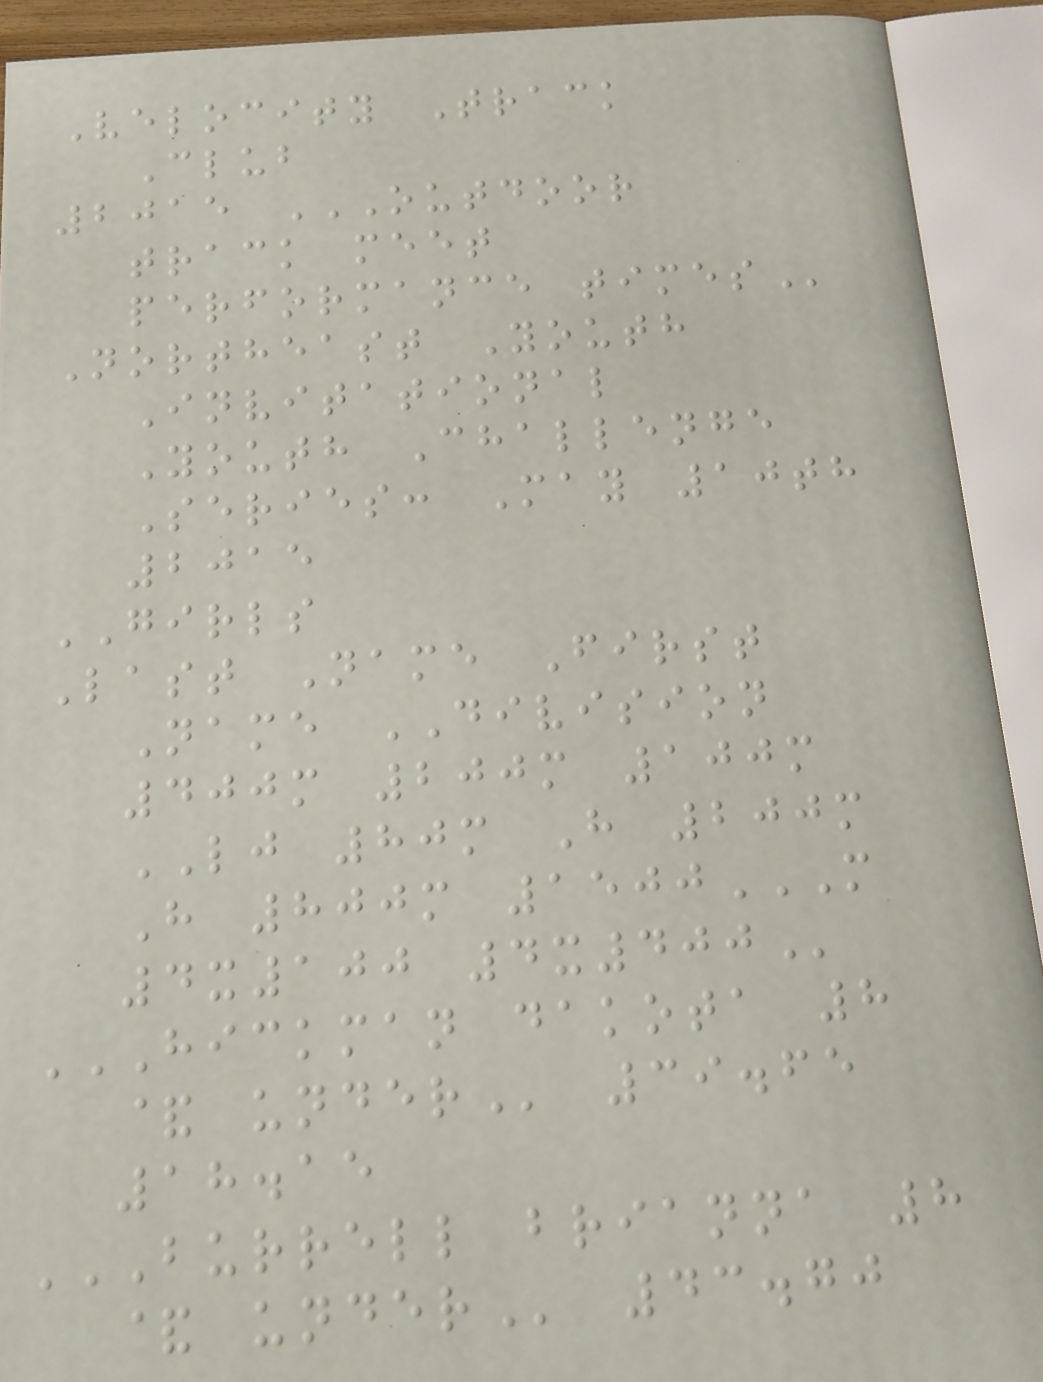Velocity Track
Club
2015 OUTDOOR
TRACK MEET
PERFORMANCE TIMES
Northeast Youth
Invitational
Youth Challenge
Series: May 10th
2015
GIRLS
Last Name First
Name DIVISION
400m 200m 100m
LJ 80m H 200m
H 800m 1500M
4X100 4X400
HICKMAN DAKOTA 8
& UNDER 39.65
18.15
BURRELL BRIANNA 8
& UNDER 43.70
